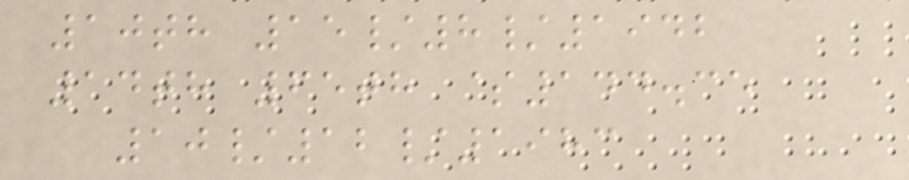10th 15/8/1942
14th 65th $144.35
10/12/1983
